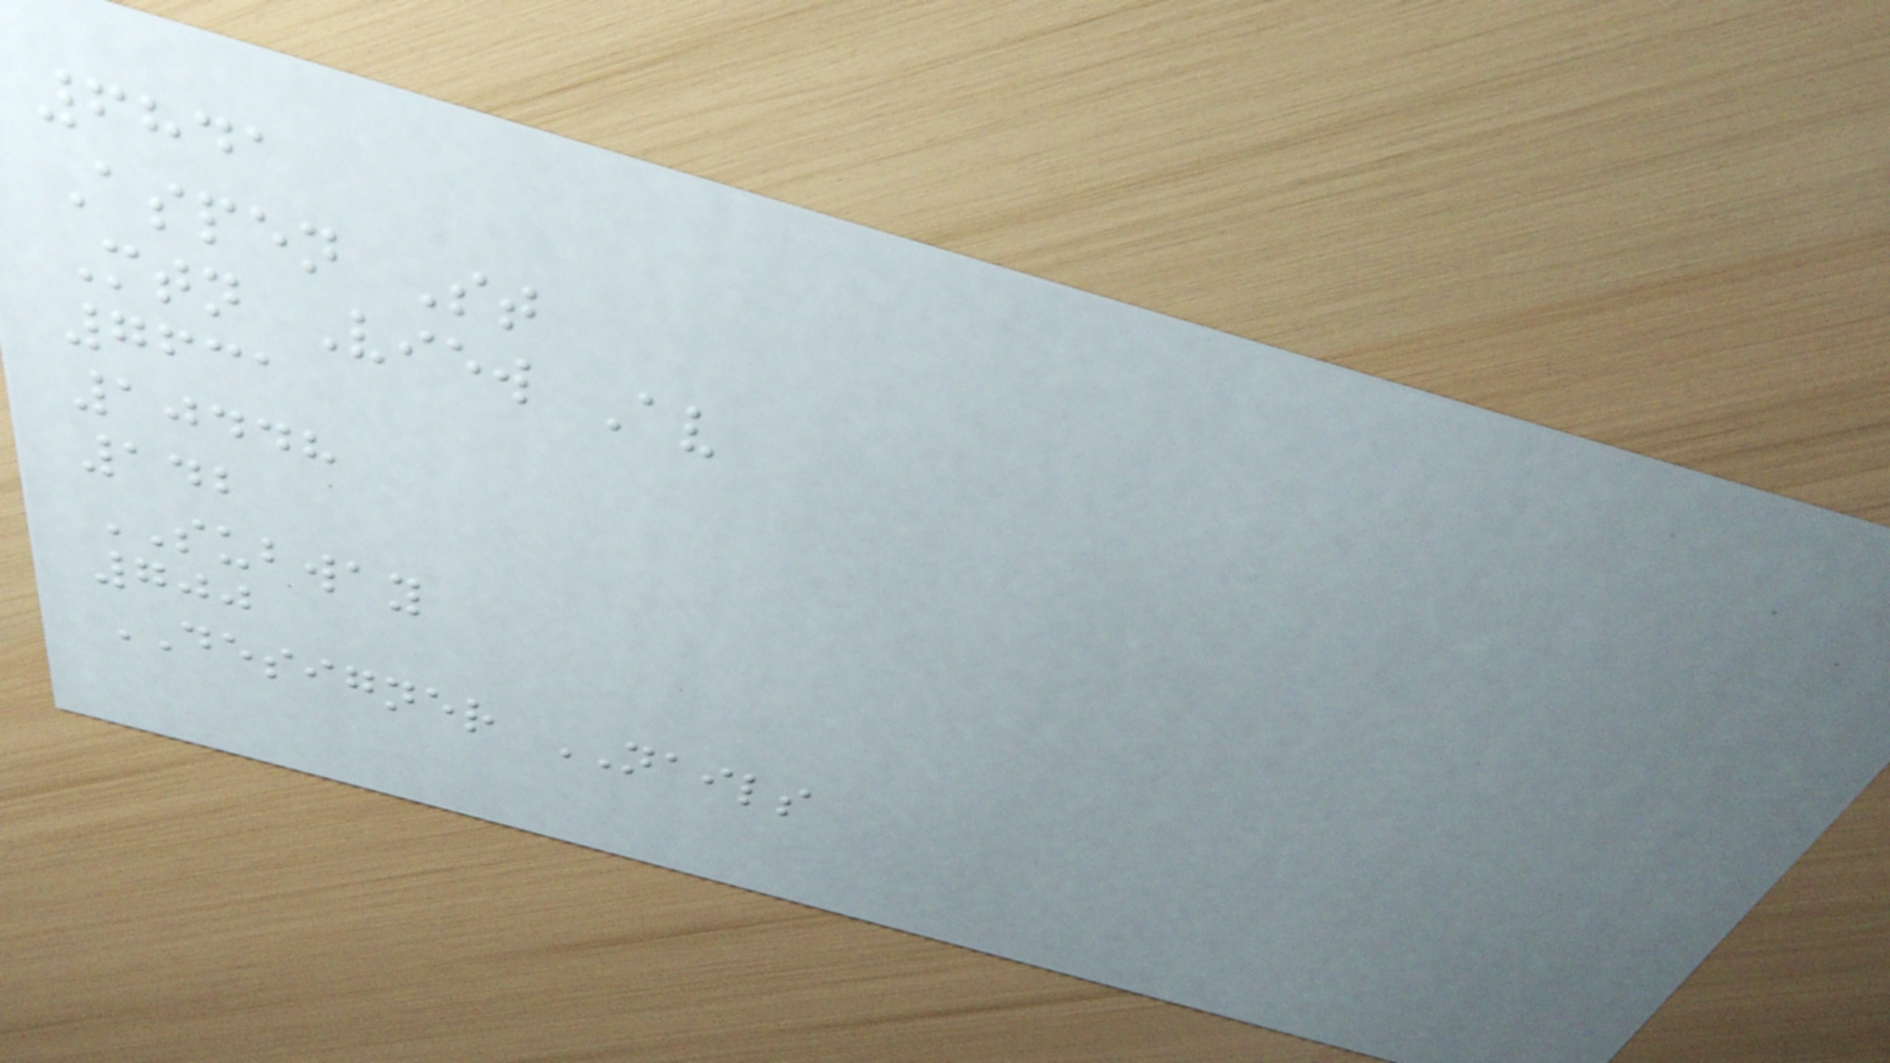6841
Aspen St
Mtn View Av
7631
10448
142
SUBWAY
700
DESIGNER NAILS
